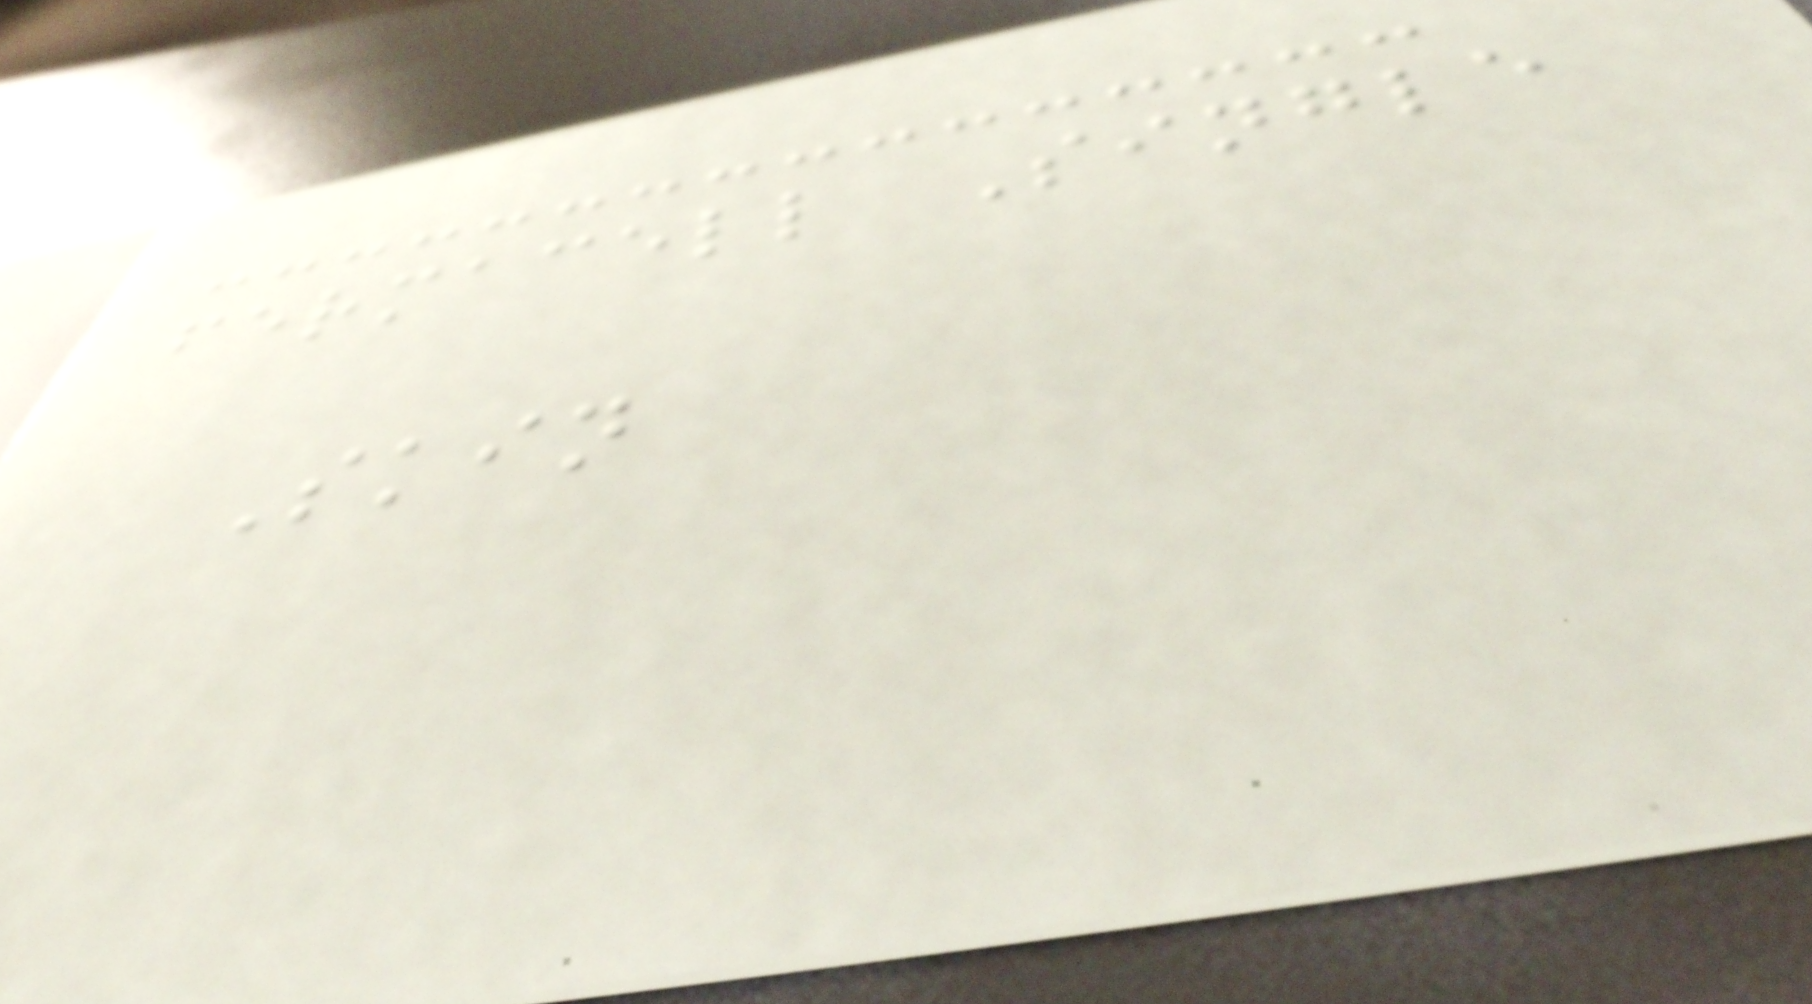fermacell Single
Skin
